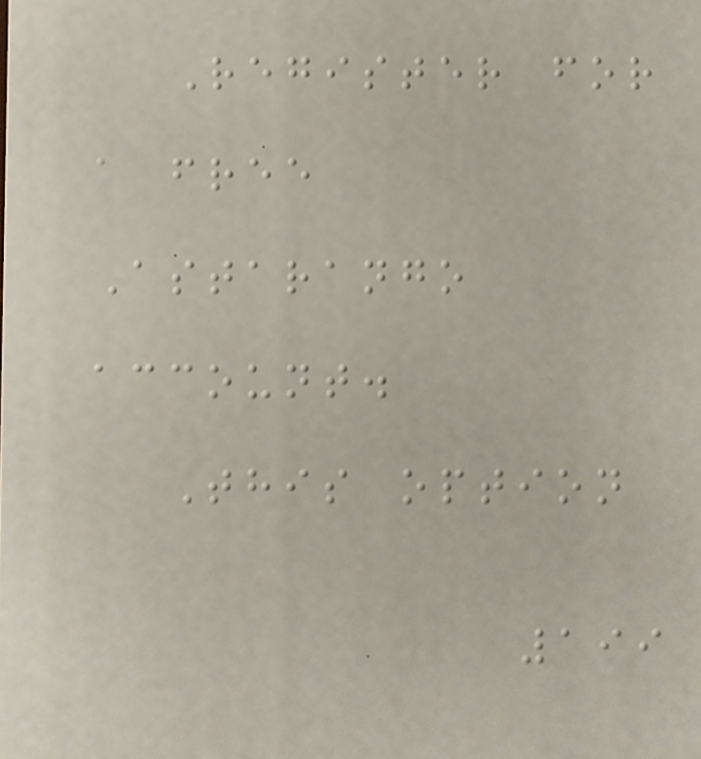Register for
a free
Astarango
account.
This option
199
